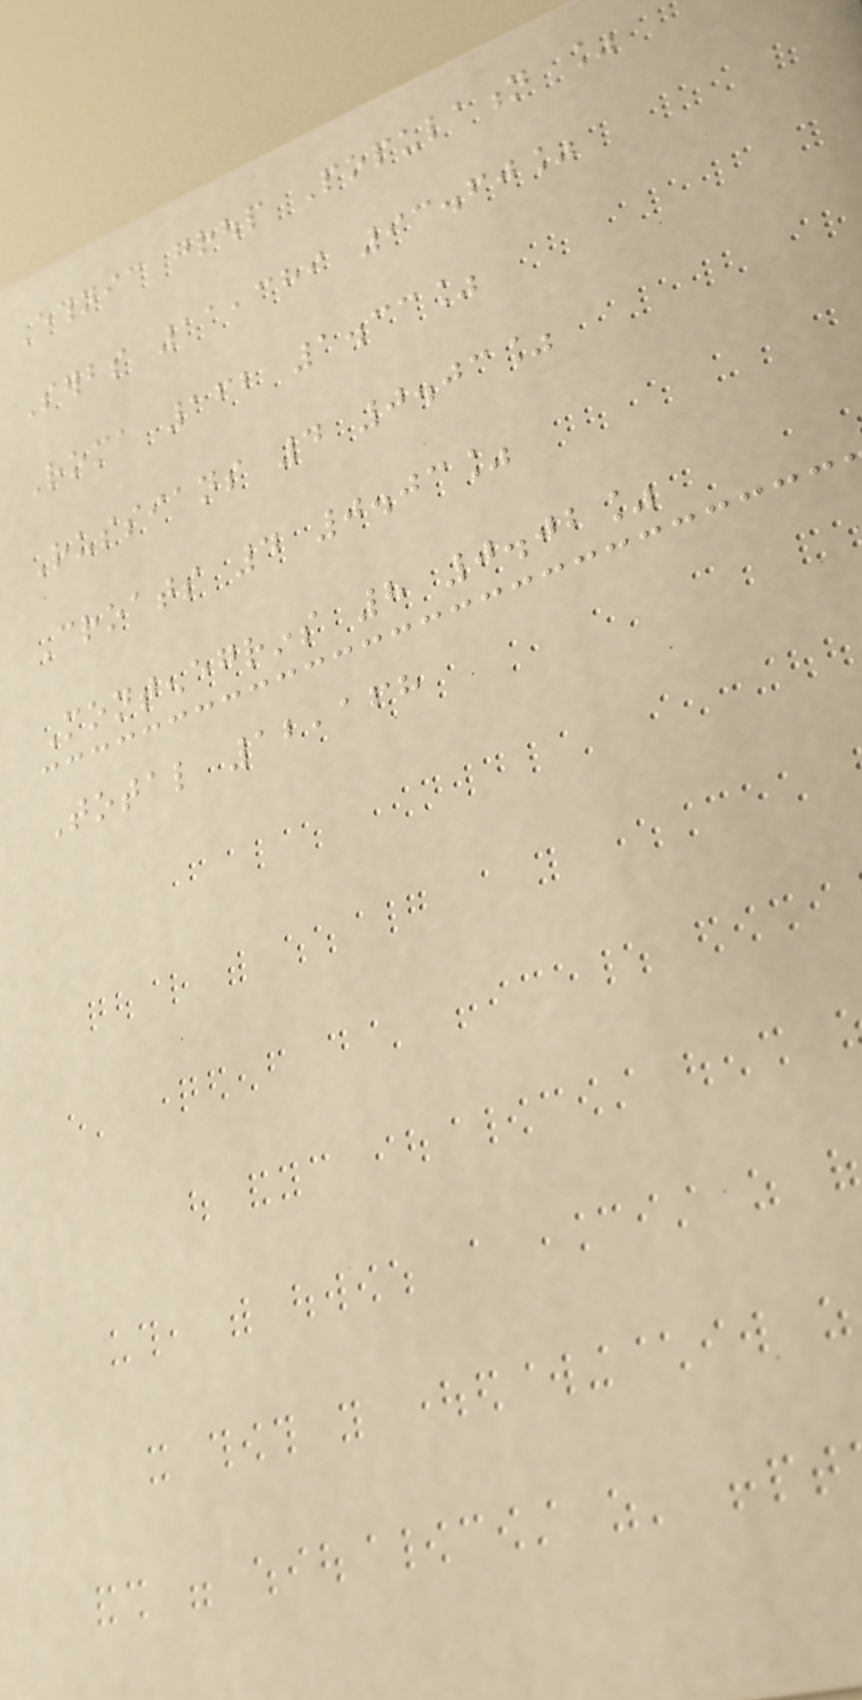Ethnic group Population %
Serbs 11,389 93.60%
Roma 162 1.33%
Russians 4 0.03%
Croats 4 0.03%
Montenegrins 8 0.02%
Total 12,168
